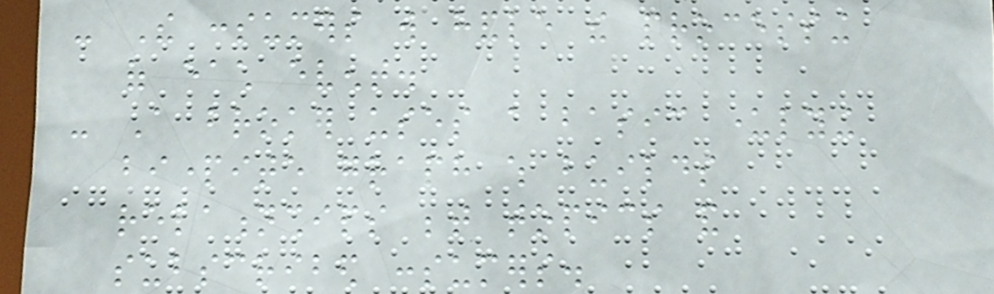- The consumers will handle the processing
of each event.
- A broker uses a basic underlying
bipartite graph which builds
relationships between topics and
subscribed consumers.
